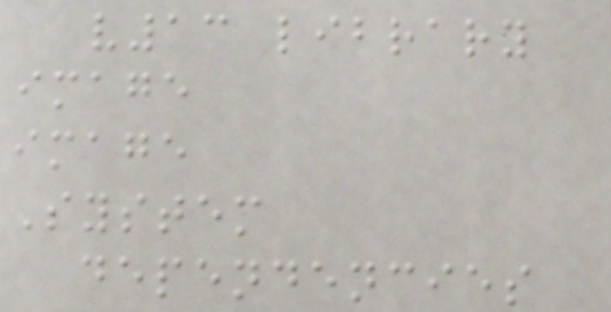v13 library
image
image
System
dependencies
